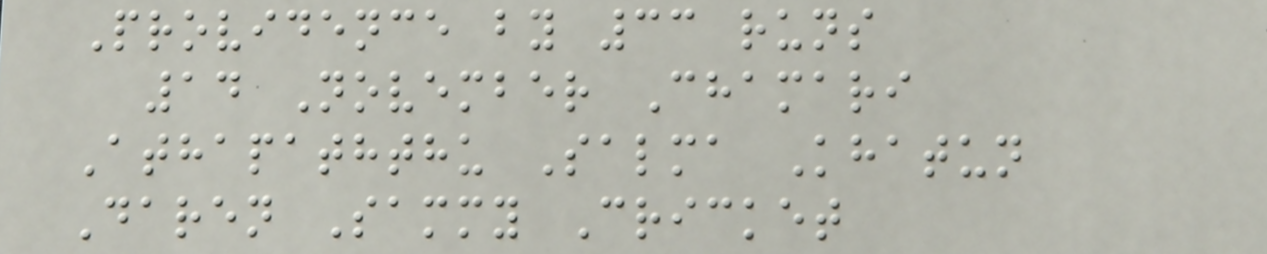Providence by 33 runs
14 November Chamari
Athapaththu Salma Khatun
Daren Sammy Cricket
